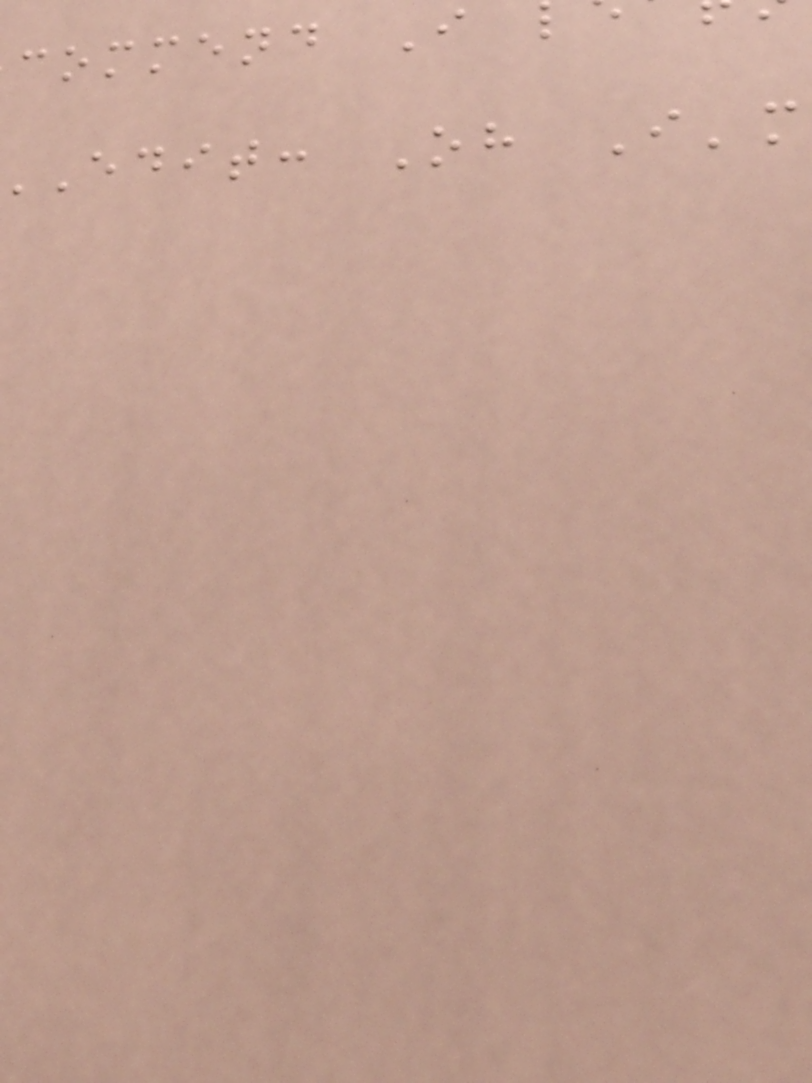commend I
edit: Oh I'm
